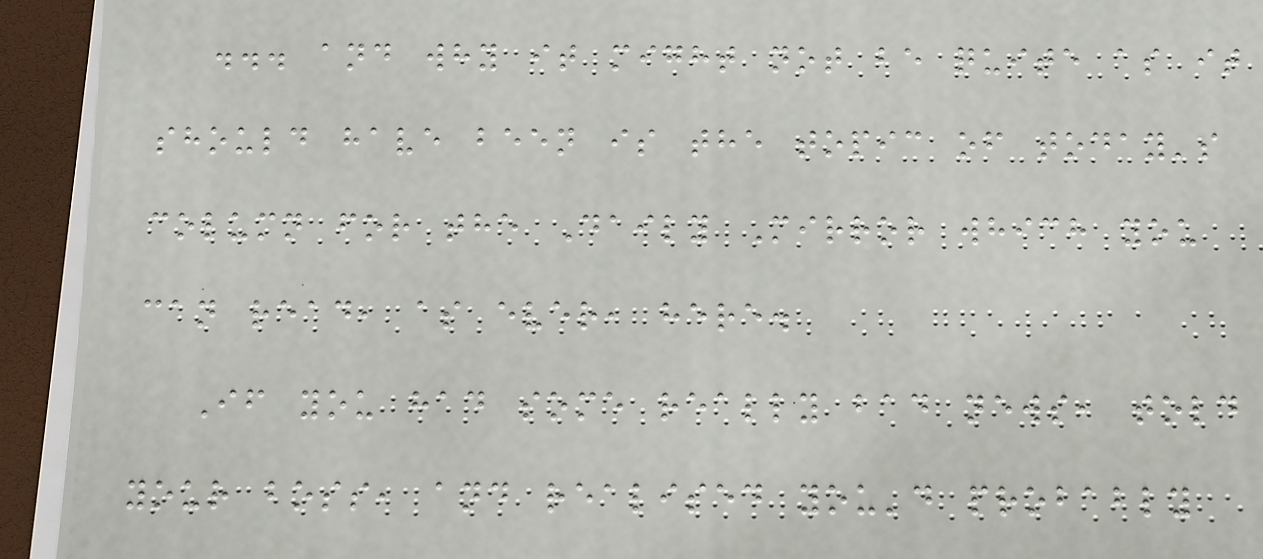... and why it might not be quite as it
should have been is the topic of today's
column for the Daily Mirror which you
can read, as ever, here.
If you had some really bad news, told
your boss, and realised you'd probably
